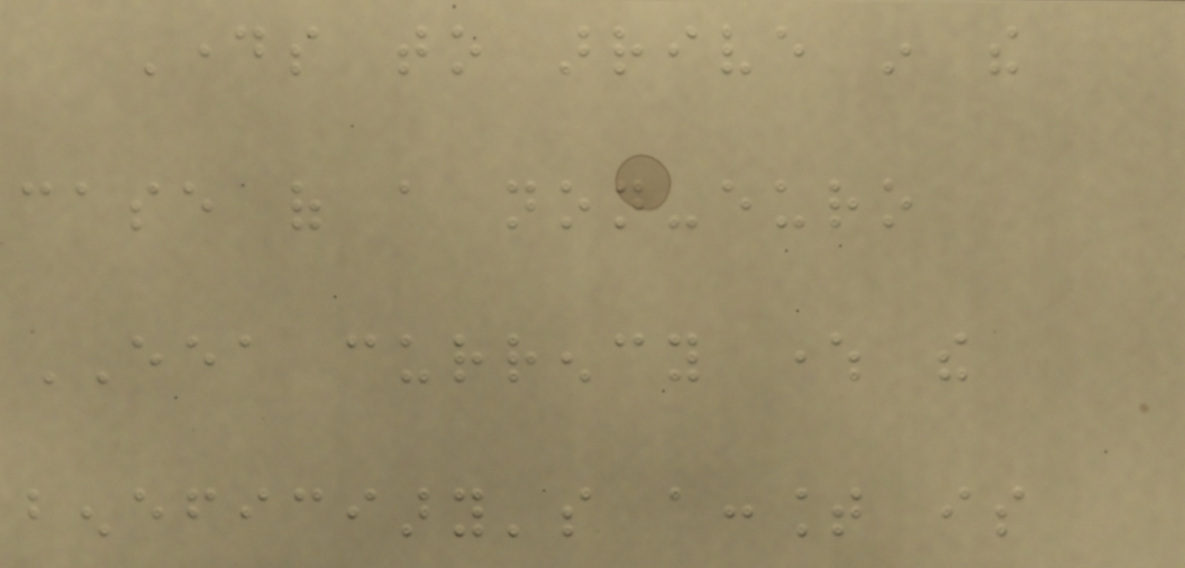Days to arrive in the
case of a non-euro
EEA currency where the
beneficiary's account is
